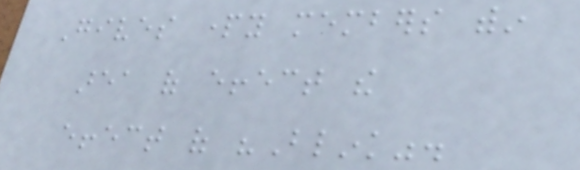Gives party members within
area of effect the
effect of "Blink".
